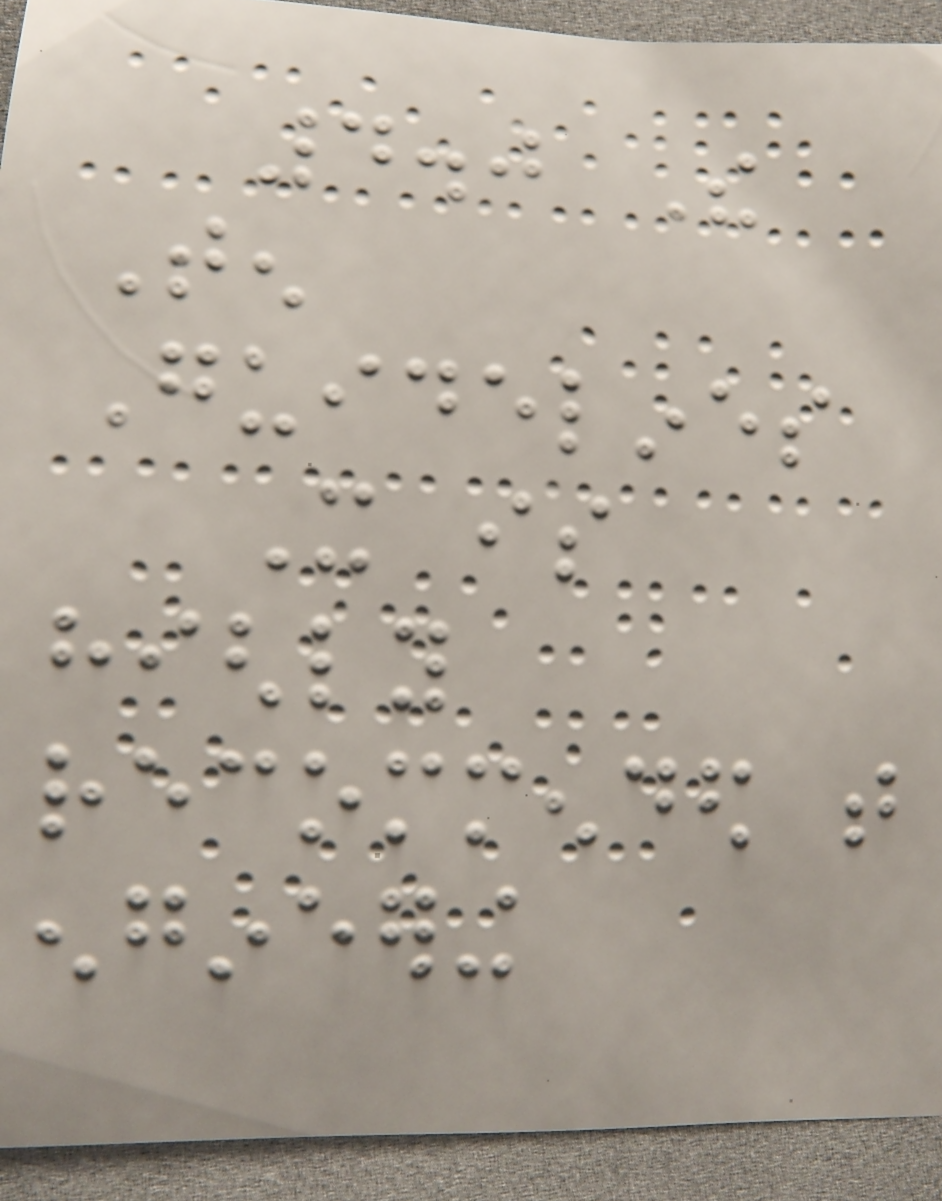4.0 The
Ten
Guidelines
It is
highly
recommended that
engineering
